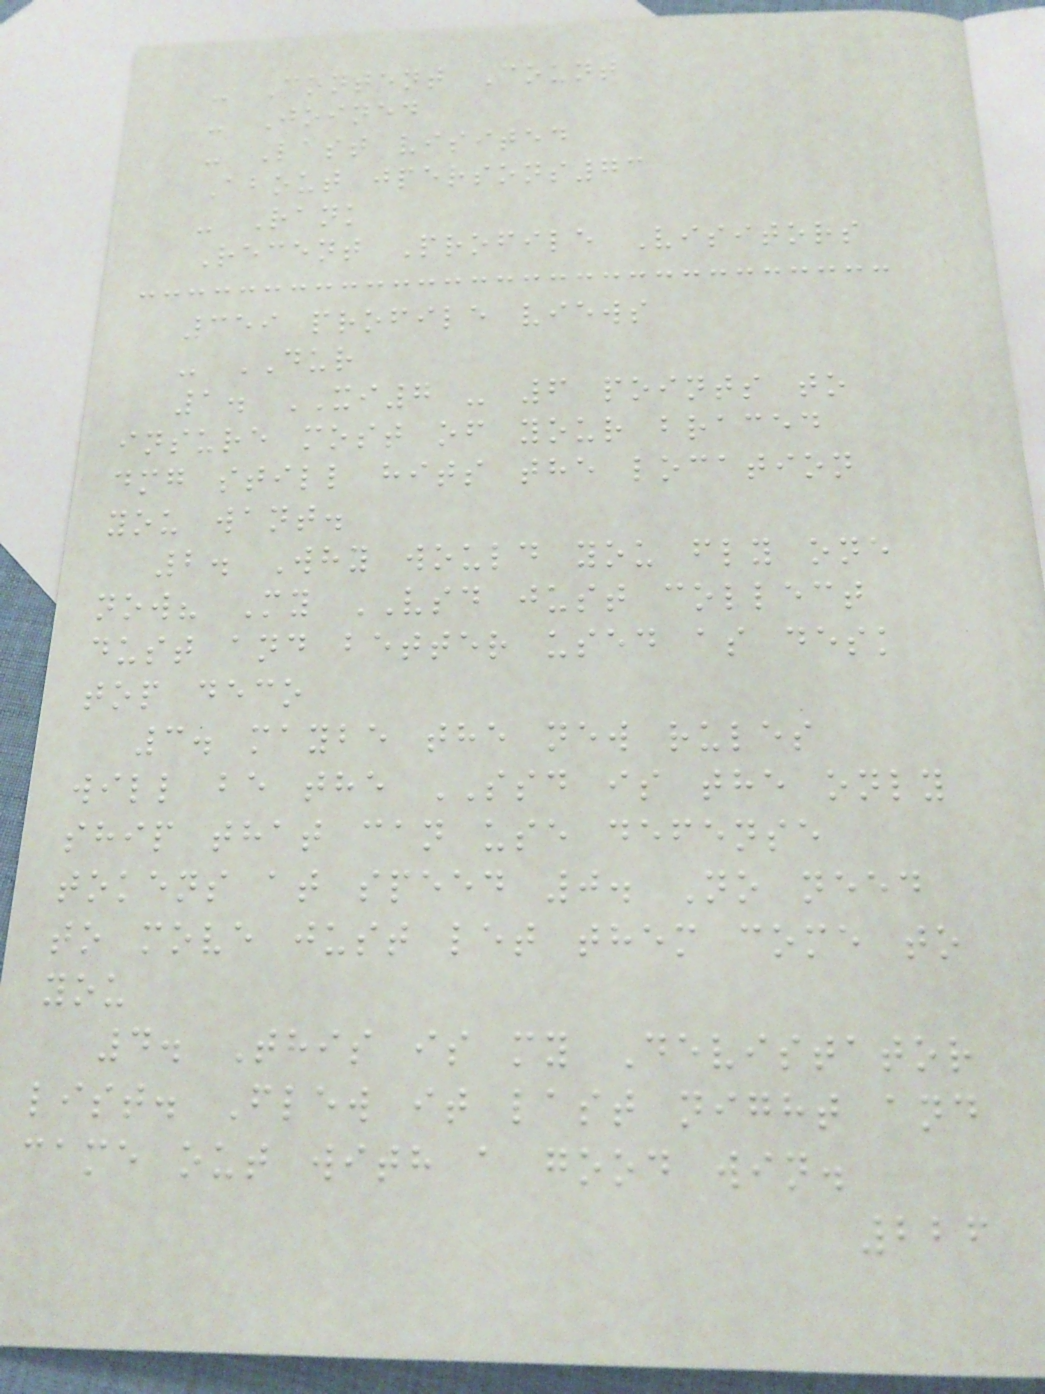- Content Count
- Joined
- Last visited
About jpersons73
- Rank
Recent Profile Visitors
359 profile views
- DUR
1. XI7 - 6 points to
insure most of your braced
dmg still hits the location
you want.
2. Why would you fly one
now? My VSD just collect
dust and better used as desk
top deco
3. maybe the new rules
will be the SSD is the only
ship that can use defense
tokens at speed 0. No need
to move just let them come to
you
4. This is my Devistator
list. Flew it last night and
came out with a good win.
226
